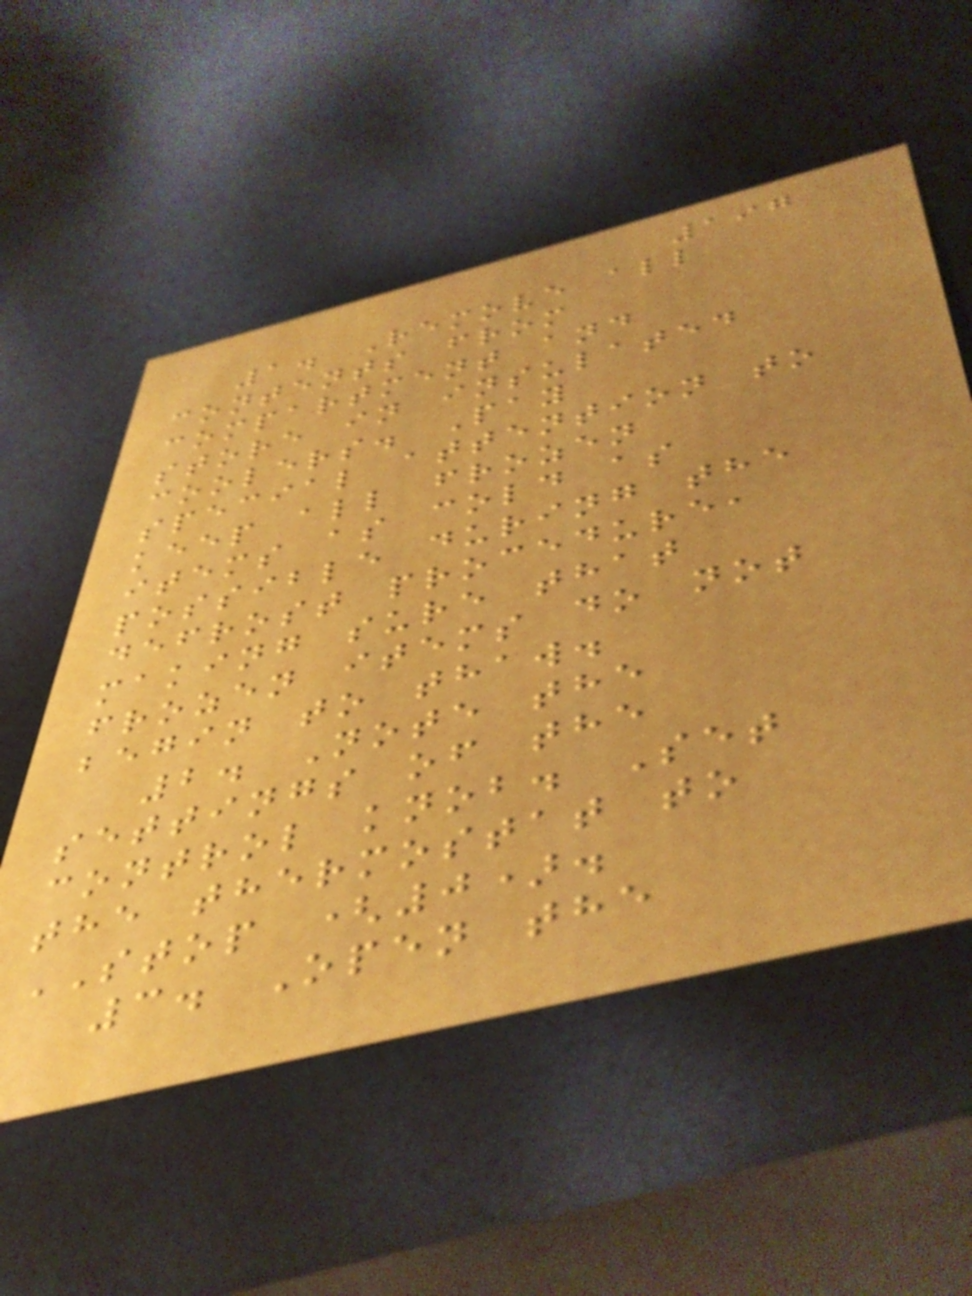197
1. Remove all
contents from
compartment and
store in insulated
coolers. Pay
special attention to
keep all frozen
items as cold as
possible during the
defrost procedure,
making sure that
frozen items do not
begin to thaw.
2. Note the
settings of the
control knob. Set
the thermostat to
STOP (0).
3. Open the
